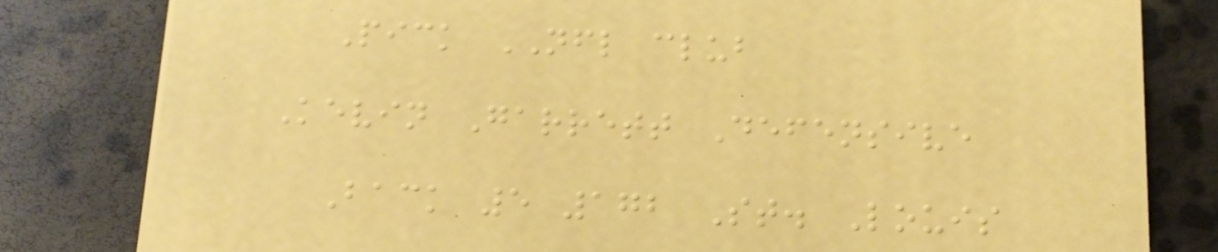Pick NFL club
Kevin Garrett Defensive
Back 5 172 St. Louis
